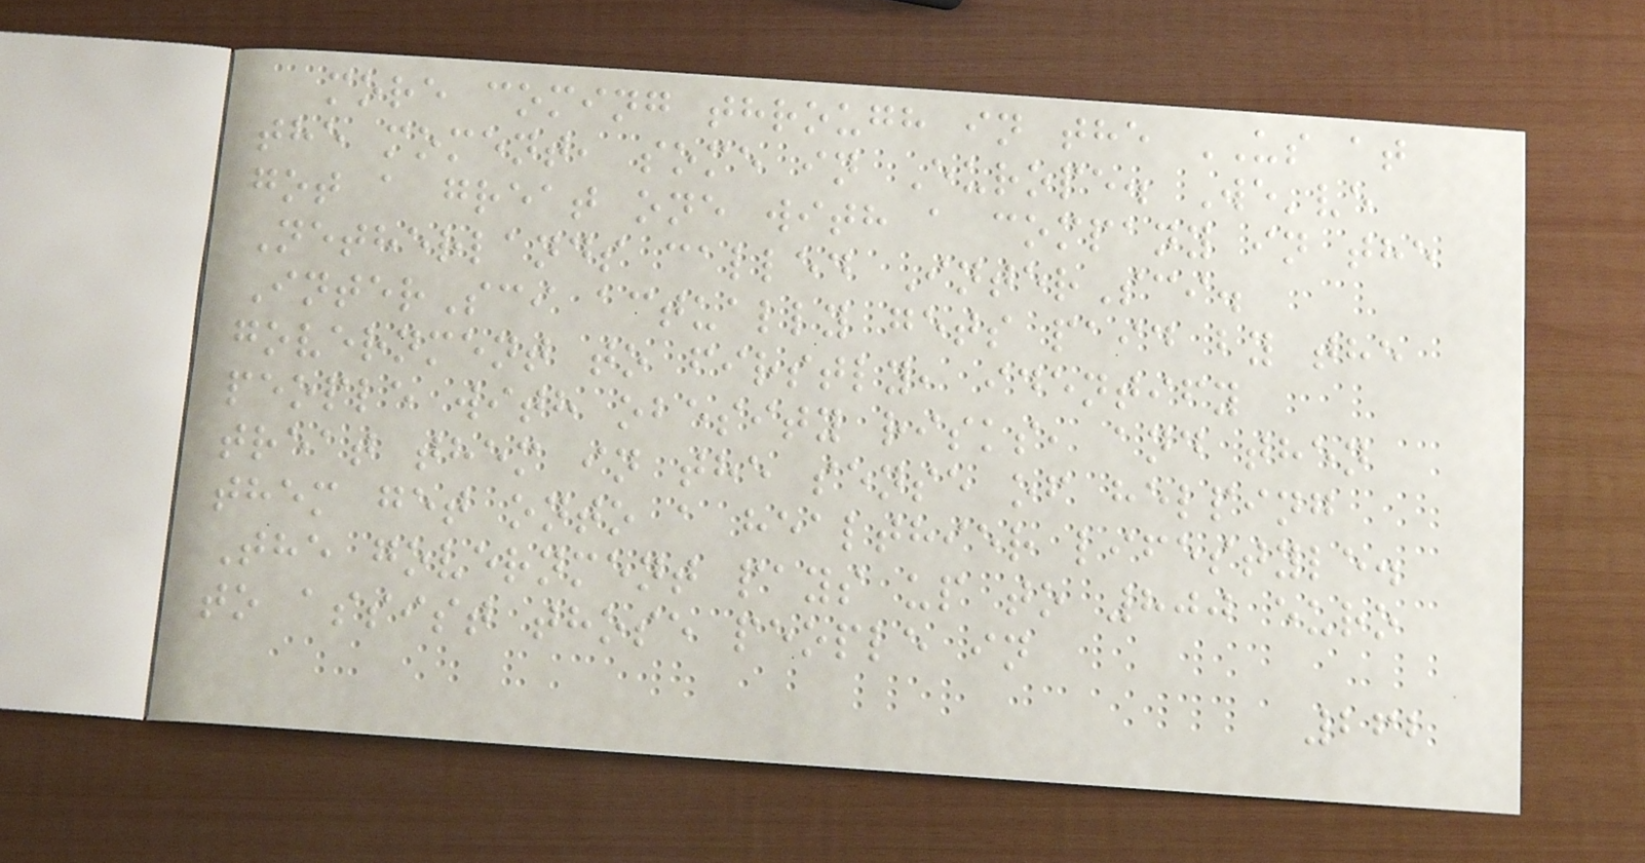more coming through in the US at
the moment, some in Europe. We've
got a great one with a company in the
Netherlands called InterSci.
InterSci actually gets paid by the
government to firstly, identify
people with obesity risks, and then
treat them in the sense of helping
them get onto a healthier lifestyle.
The government pays up to 800 euro
to assist those people in
262
